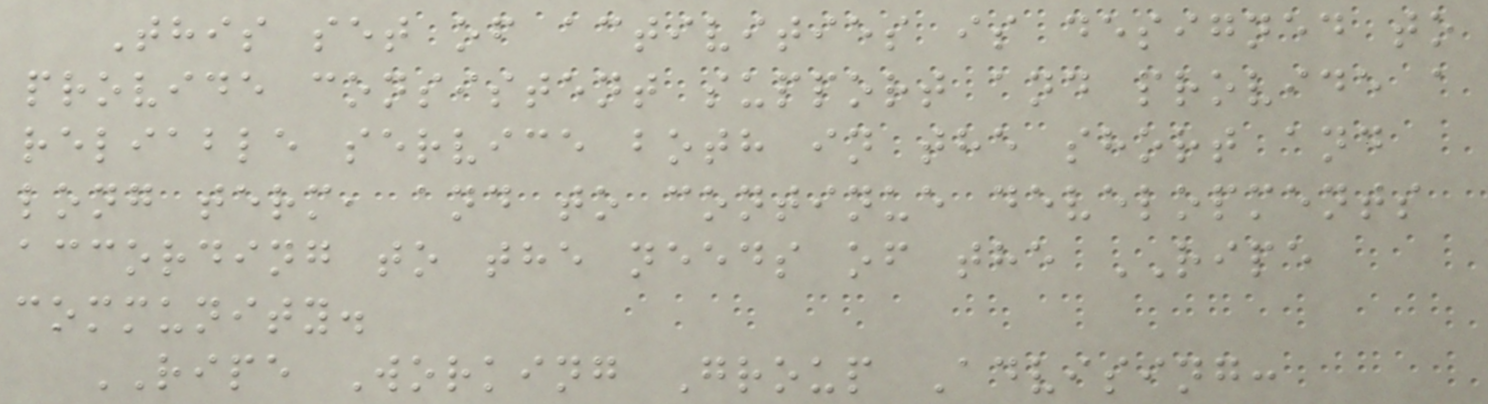This set of activities is designed to
provide consistent support and provide a
reliable service both in the short and
long term, and to continue developments
according to the needs of the RIPE
community.
RIPE Working Group Advising:
